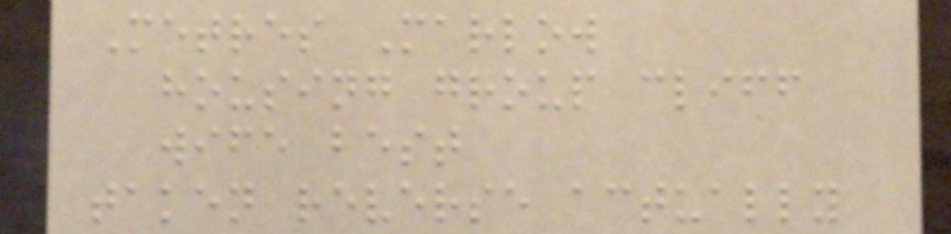Metres Marlow
housing group cliff
wife best
taken reverse actually
